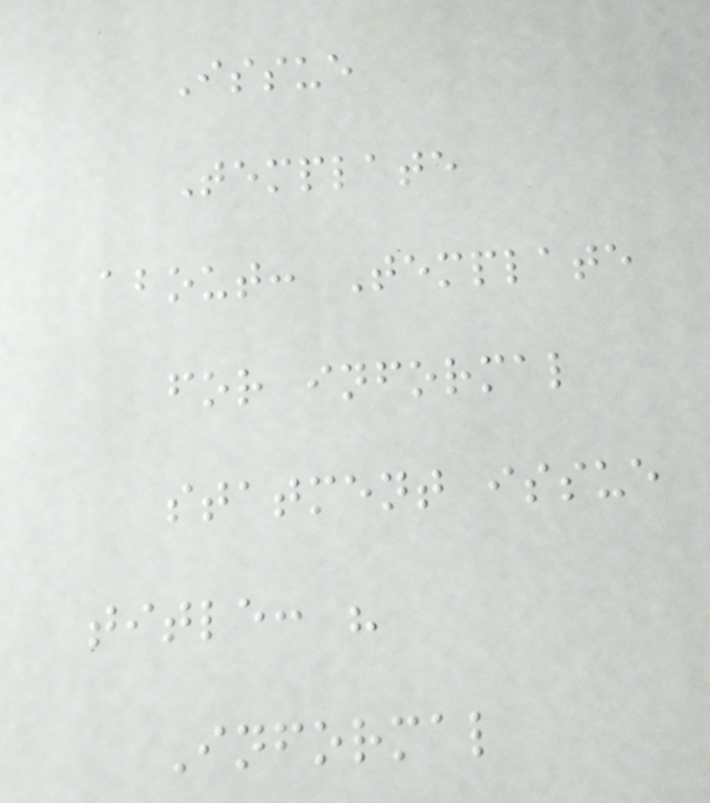Issue
Template
about: Template
for informal
statment issue
title: "
Informal
